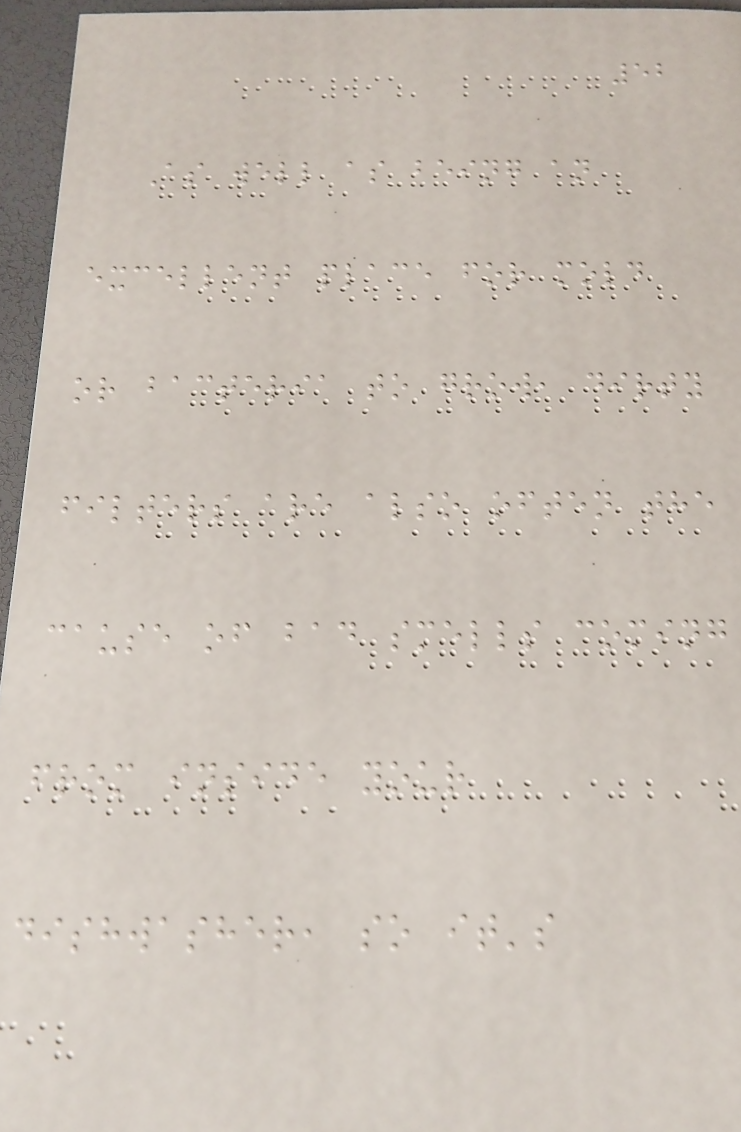52
As well as being an
excellent place for mold
or bacteria to grow, dirty
filters are also often the
cause of bad smells coming
from inside your
dishwasher, so it's
